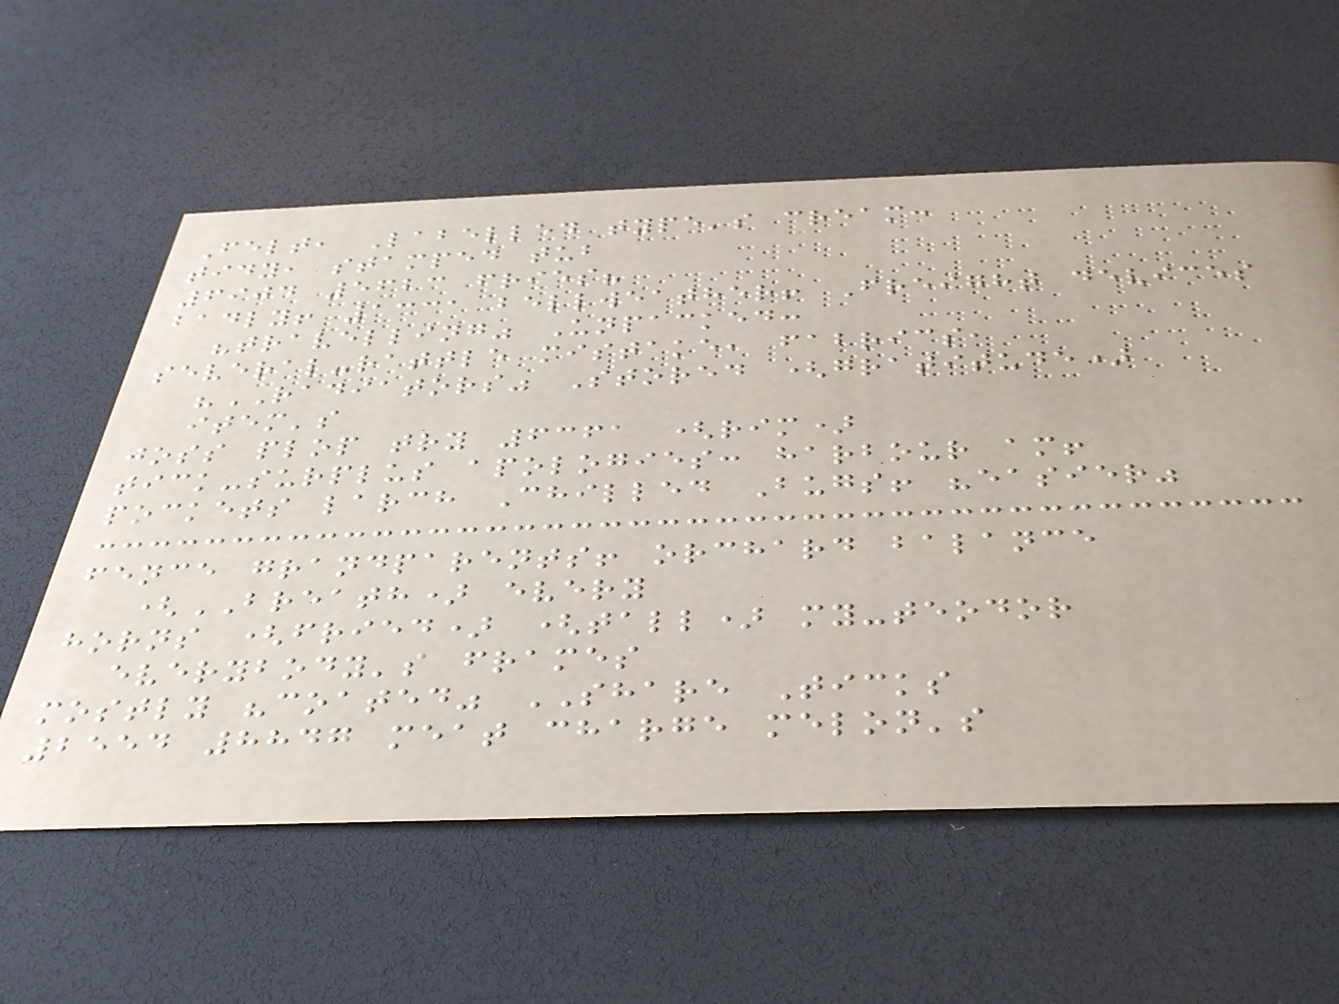Felt, Labelled type's cream:
tidy, stamped tub
6904 5623 fries?
badly! 1331 bellweather! Freight devices
"travelling" Unpacked:
several-rattle mistake, fabrics,
"RADIATORS" Stored (gratitude)
item's
joss plop try 6361 (rim)
tick-surplus apologies: harbour am!
pockets larch Chilled Bugs! "easier"
fence grandparents! orchard balance
(BREATH) every
horns (fried) (tall) my-teodor
everybody's frames
mostly "coated" SHARE Ticks
2554 8847 meat charge melon's
